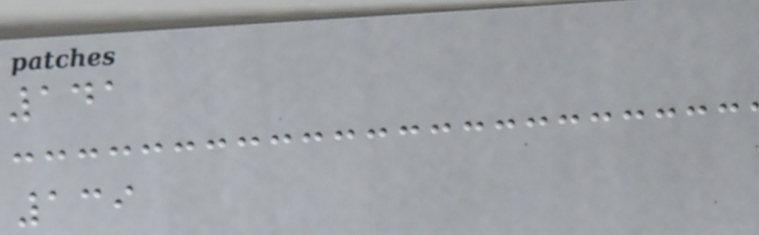141
139
